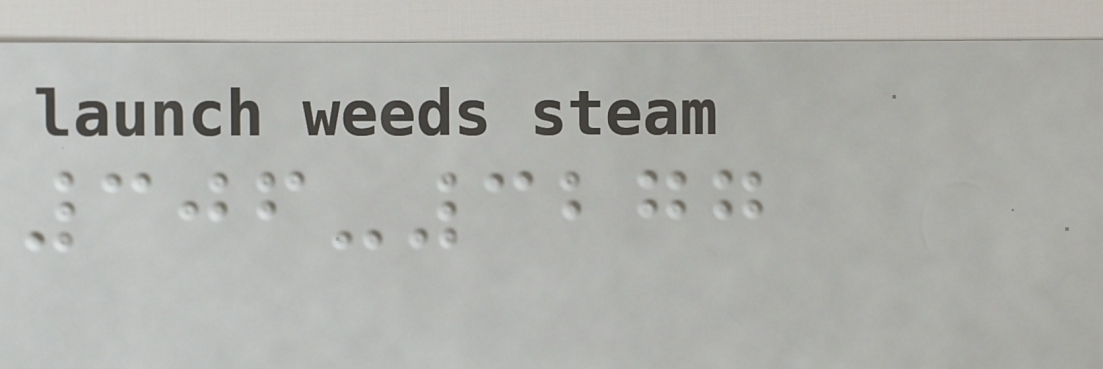306-3277
